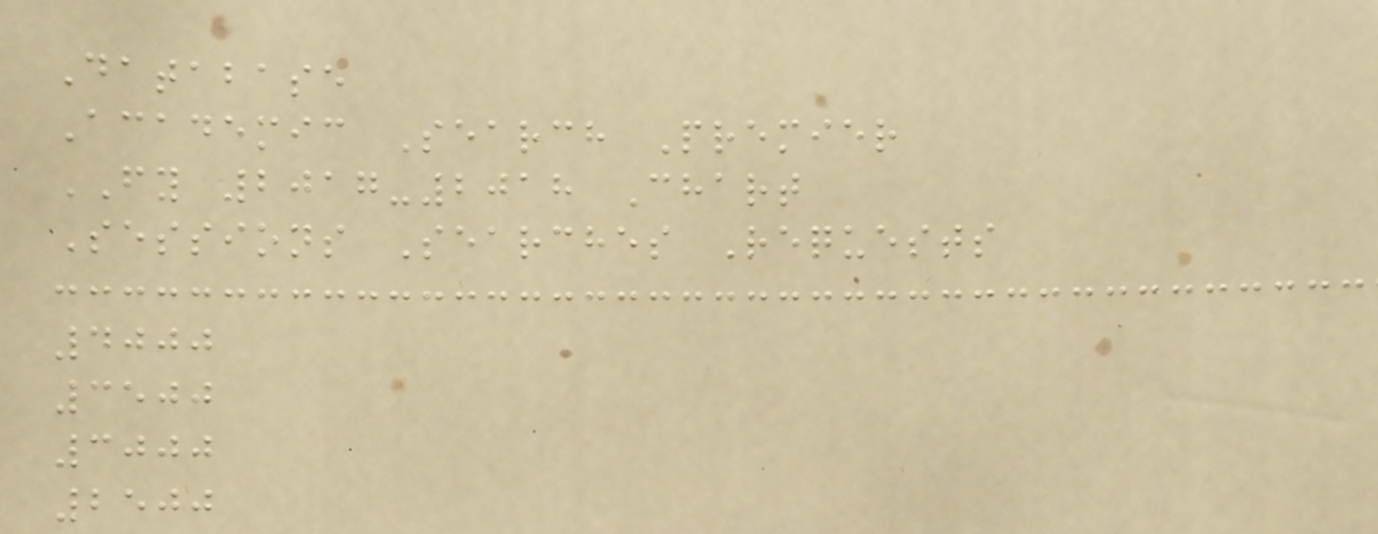Database
Academic Search Premier
FY 2017-2018 Chart
Sessions Searches Requests
4000
3500
3000
2500
